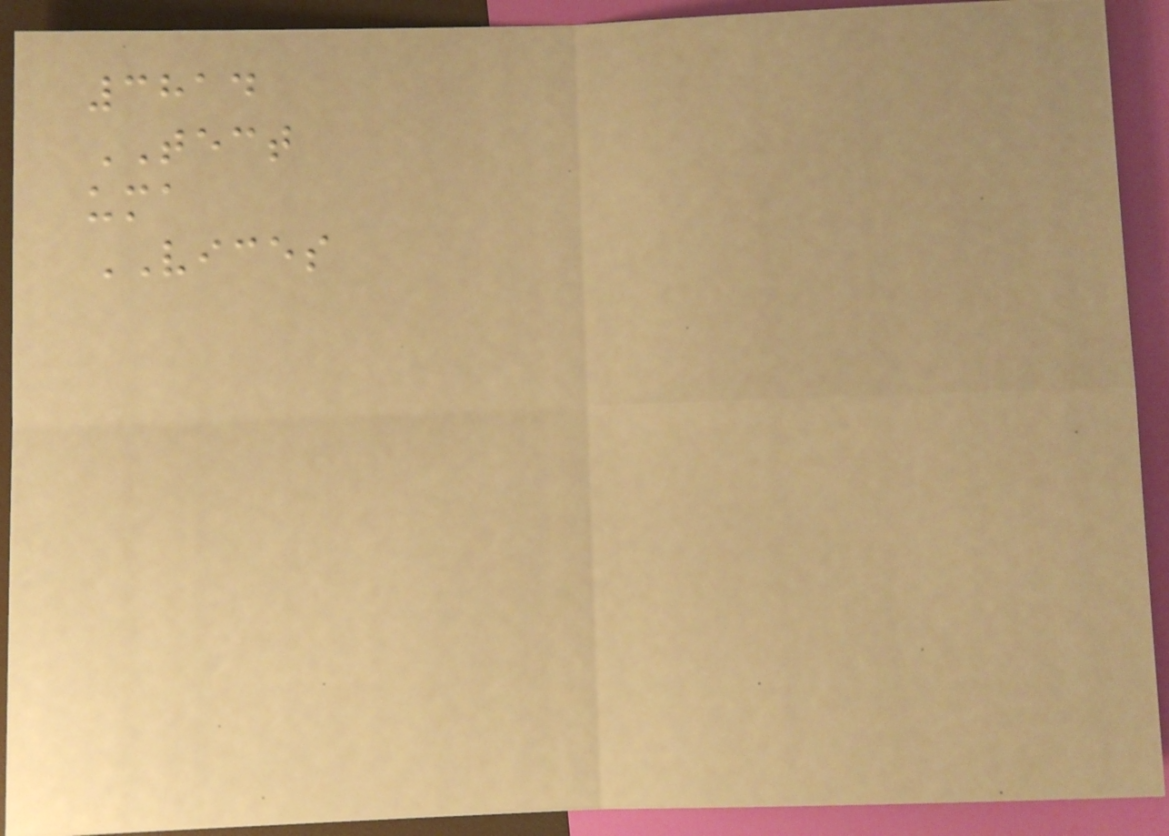3814
TECT
uma
VICES
